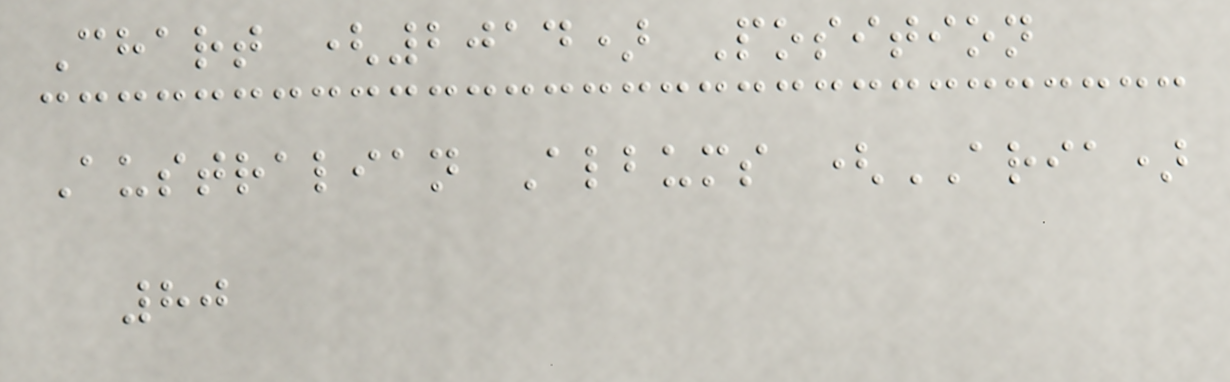Chart (2014) Position
Australian Albums (ARIA)
80
